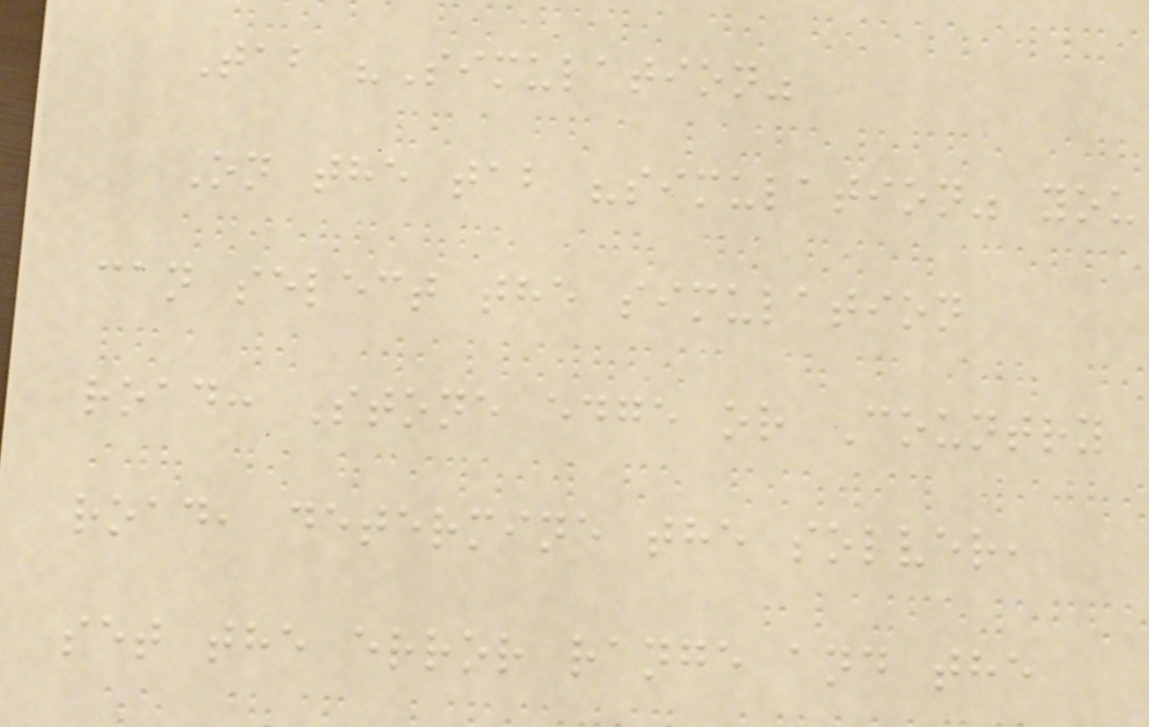Tab "Simulation"
On the tab "simulation" you
can select the simulation
road: Stone edge or Country
road, determine the solver,
set the error range and the
